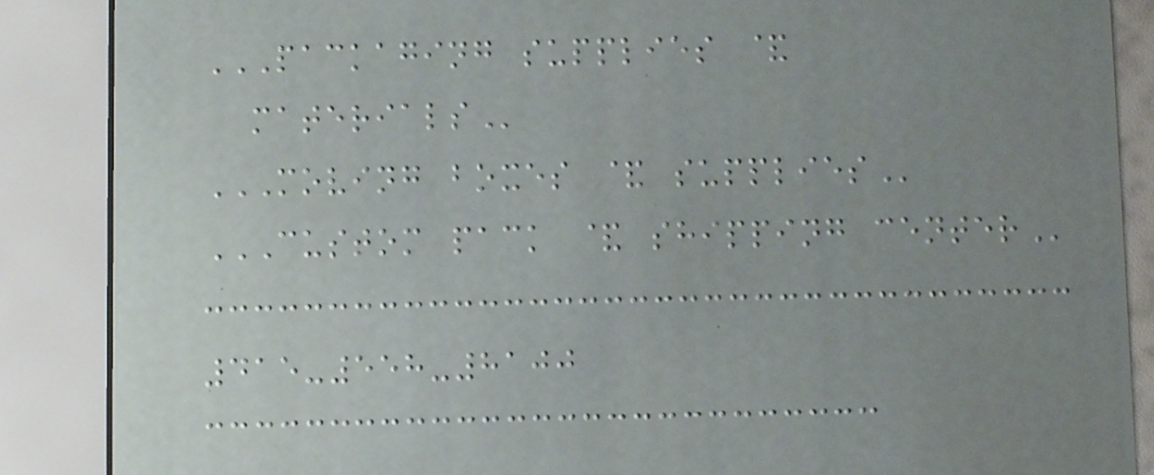PACKAGING SUPPLIES &
MATERIALS
MOVING BOXES & SUPPLIES
CUSTOM PACK & SHIPPING CENTER
415-558-8100
